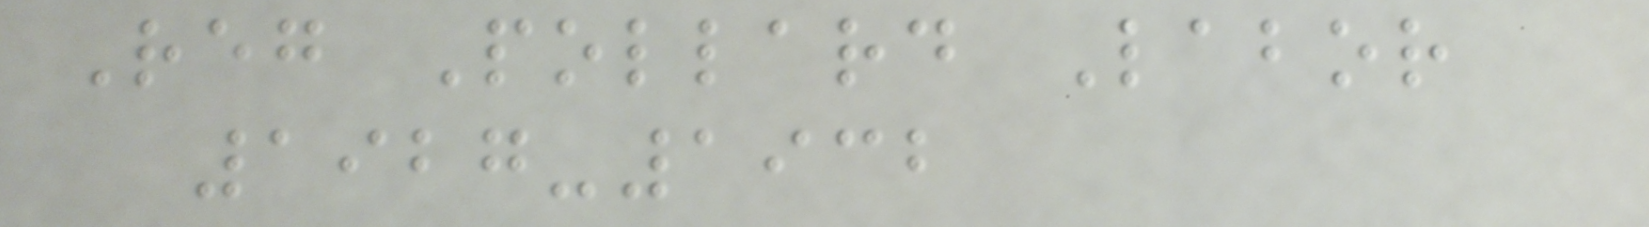Reg Pollard Labor
1927-1932
